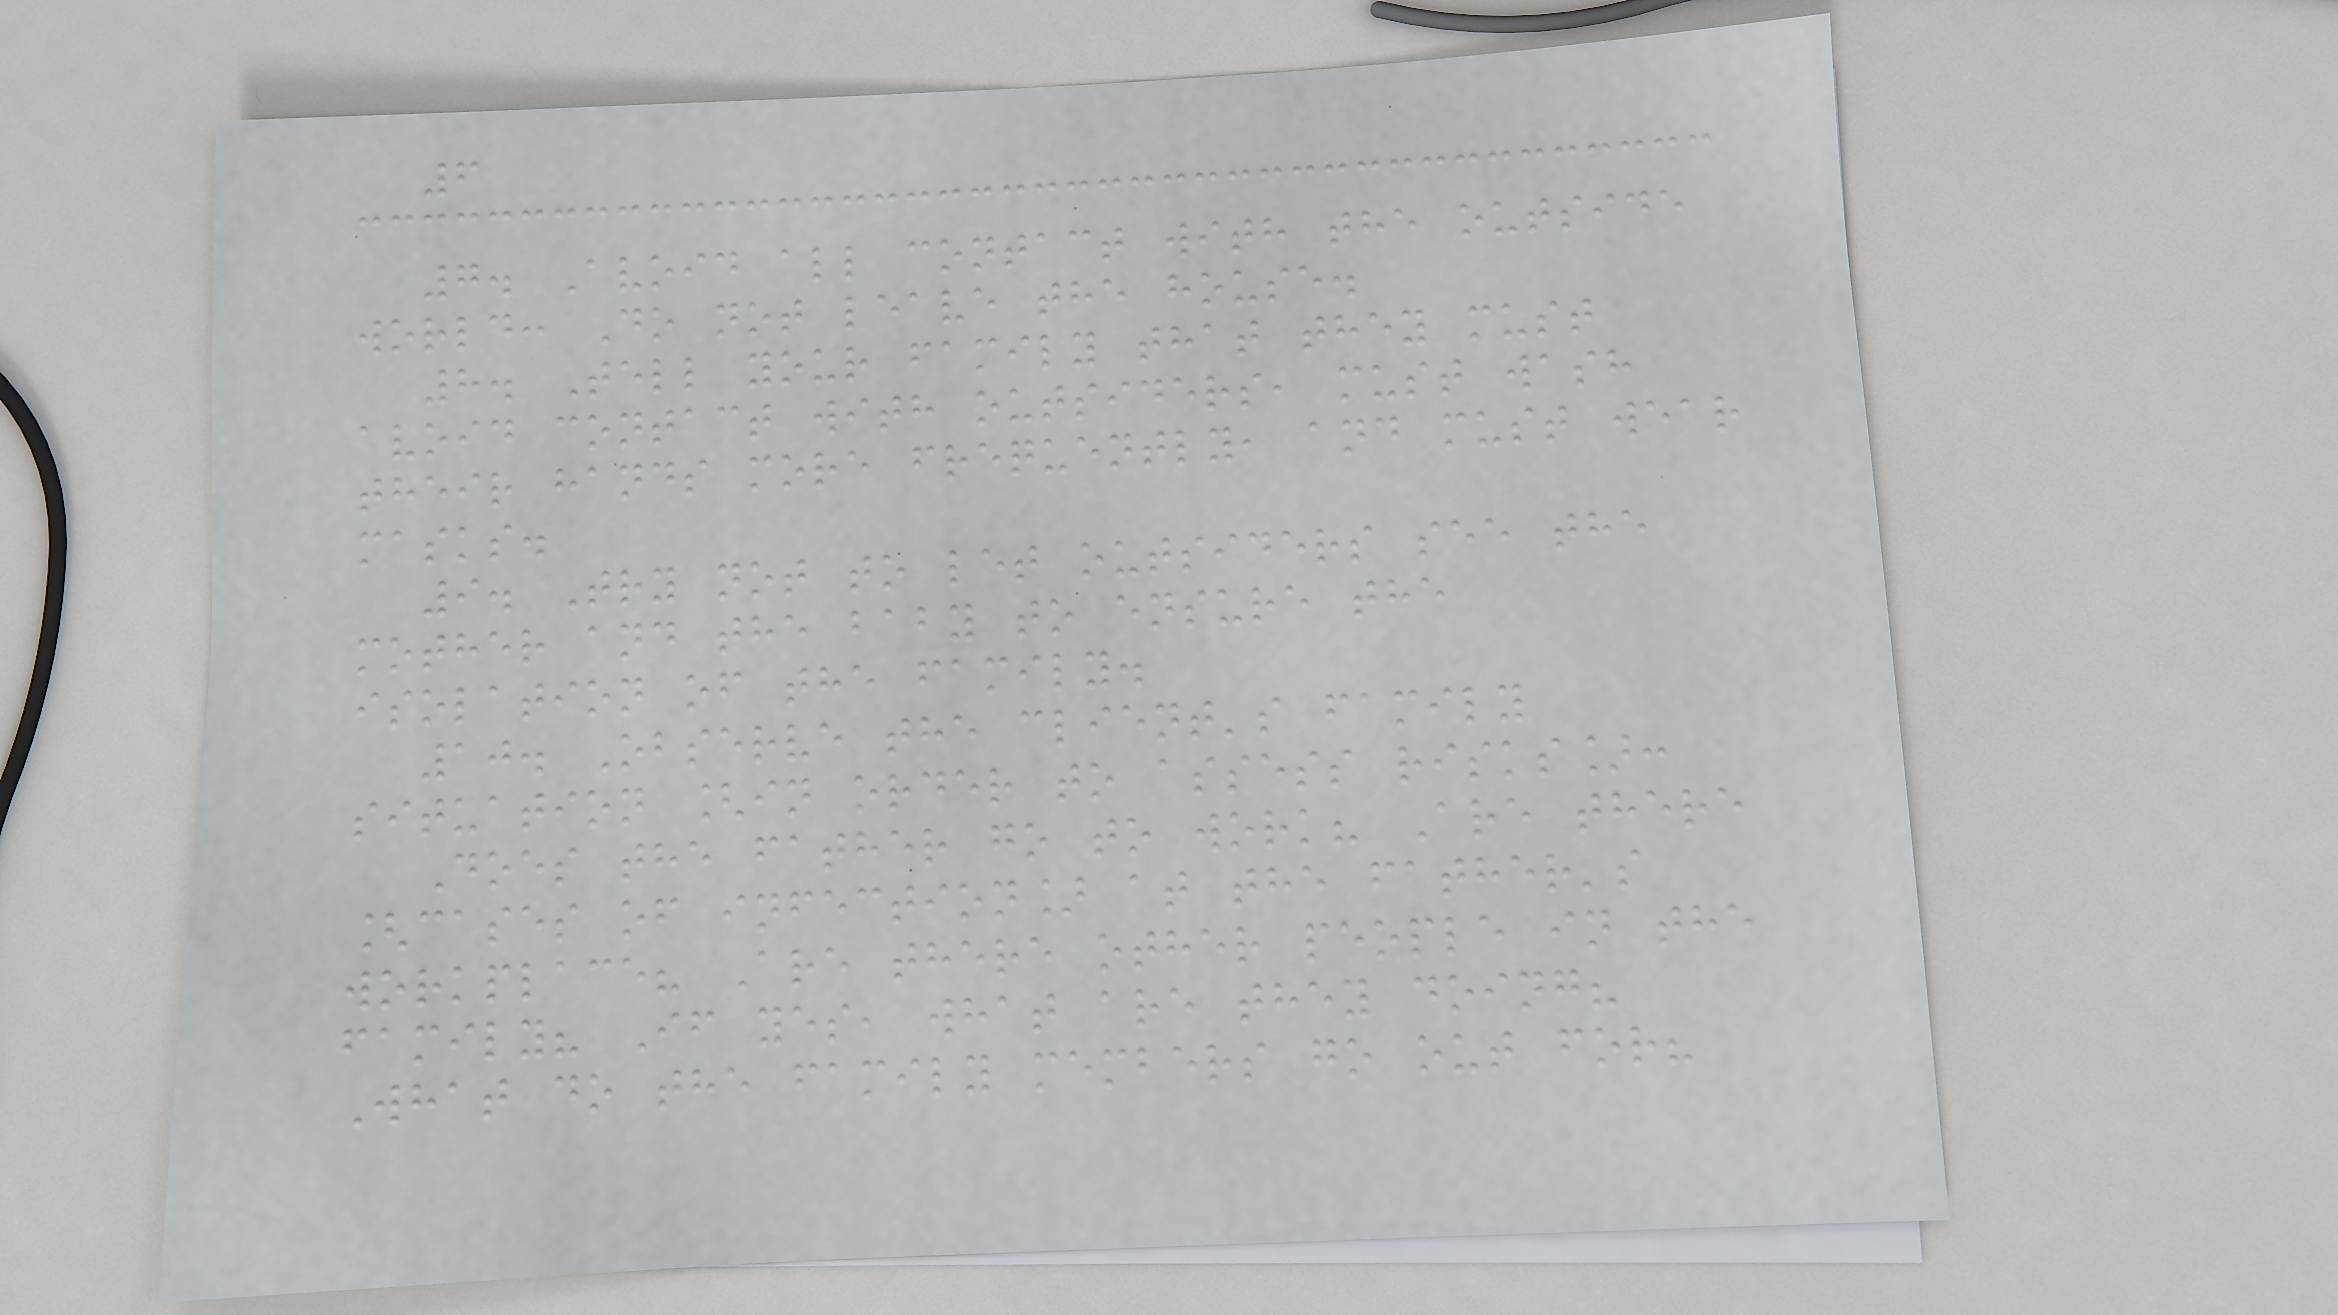6
7. Avoid all contact with the outside
world: Do not leave the house.
8. Tell your family that they must
avoid contact with outsiders, must wash
their hands more frequently, and must wear
masks.
9. Try not to let outsiders see the
mother and the baby to ensure the
isolation of the family.
10. Observe the client's family
situation [in order to assess risks]:
Does the father go to work? Are there
[cases of infection] at the father's
workplace? Are there other people in the
family? If yes, what are they doing?
What do the family members go out for?
